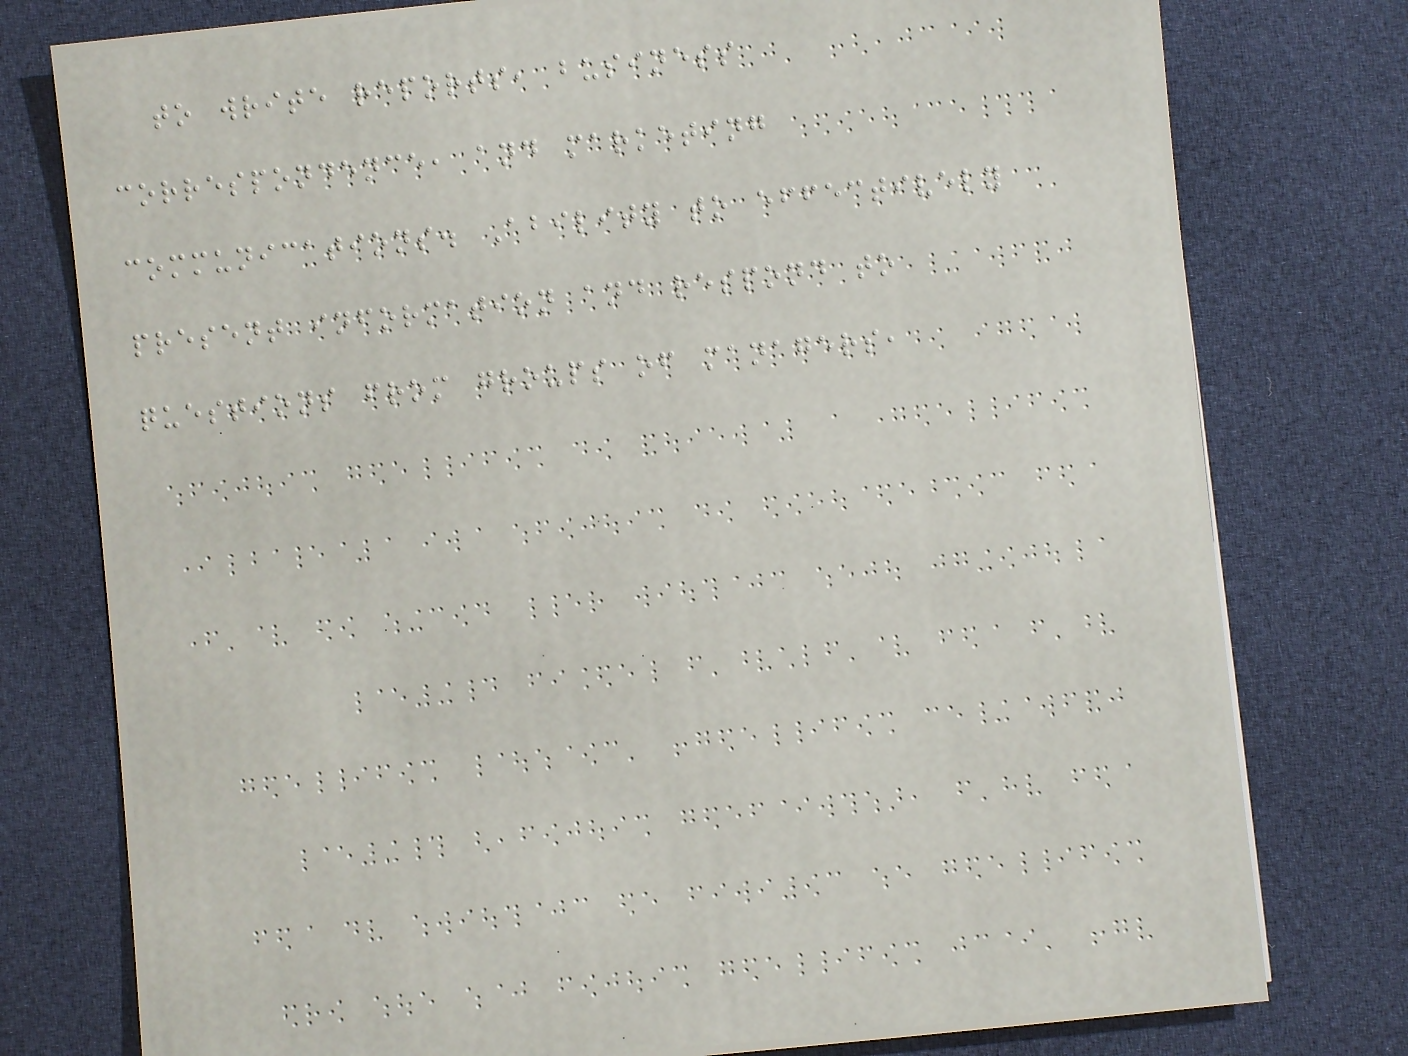to write reports, business
correspondence, and marketing
communications. Ability to effectively
present information and respond to
questions from groups of managers,
